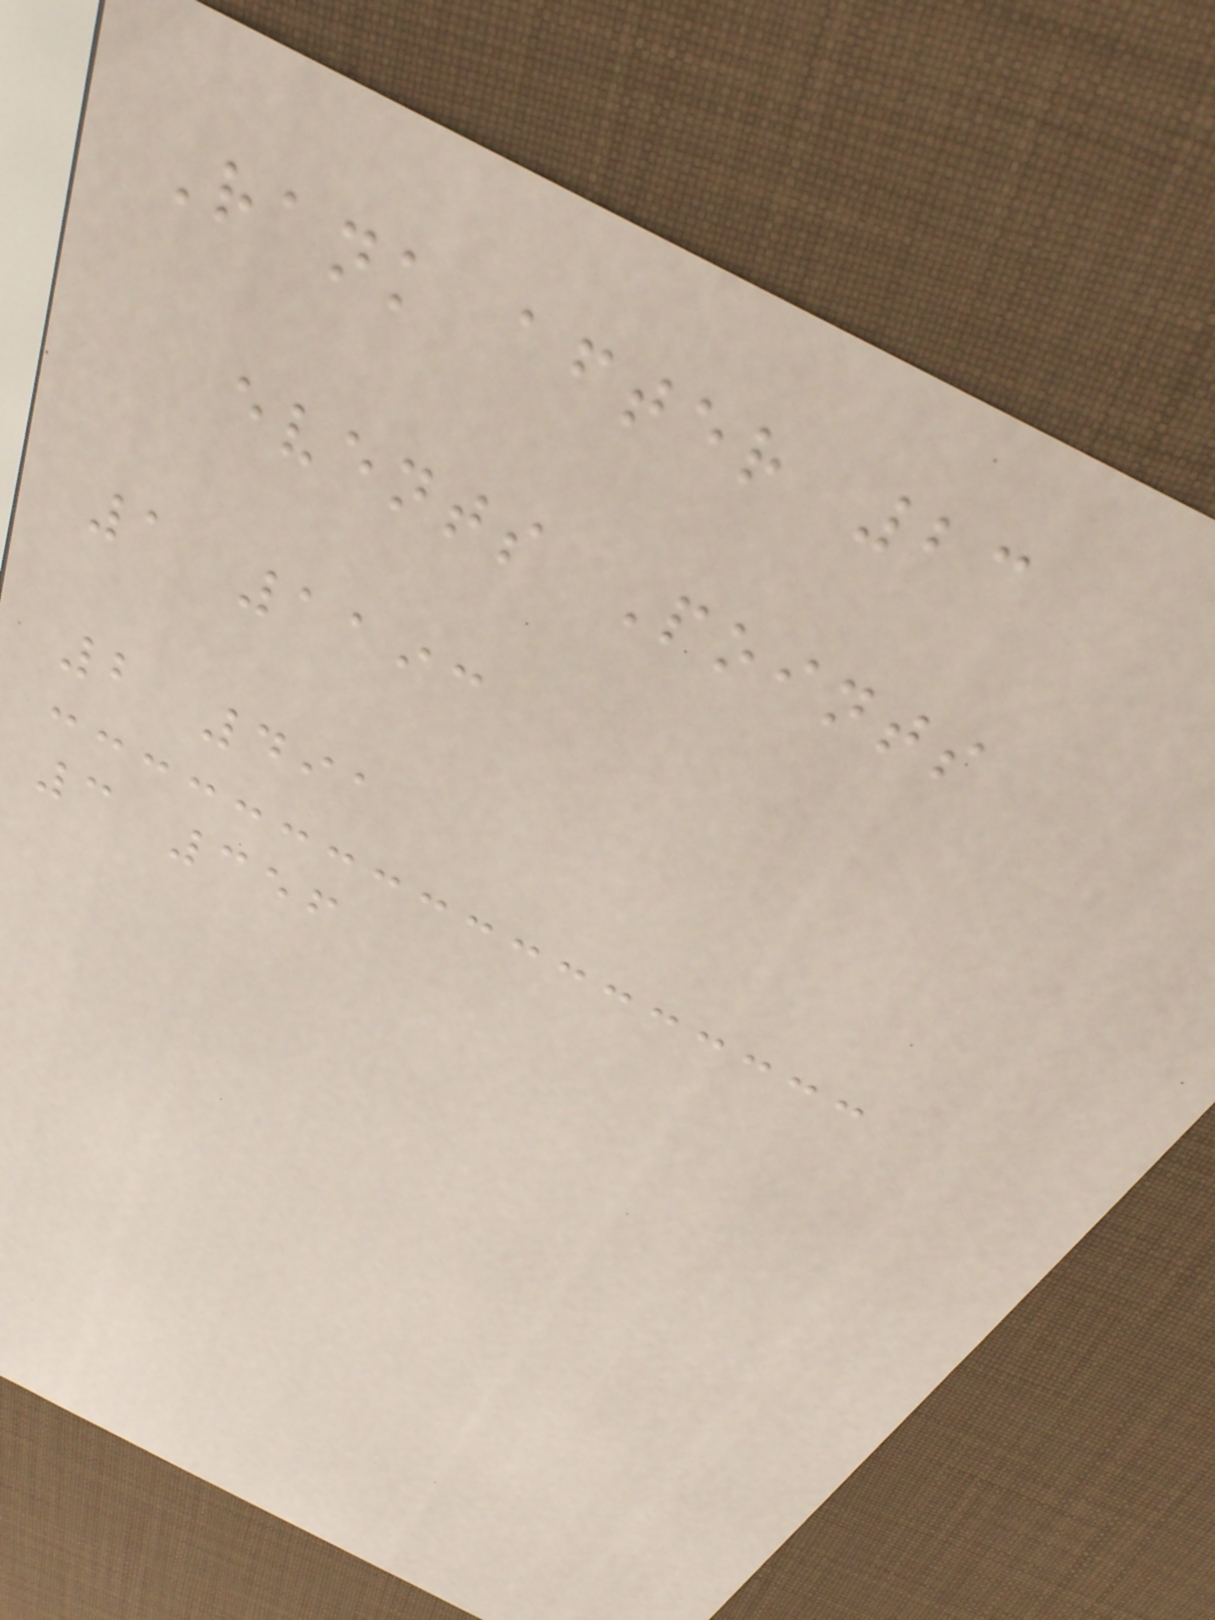Rank after 23
events Points
1 1193
2 491
3 356
